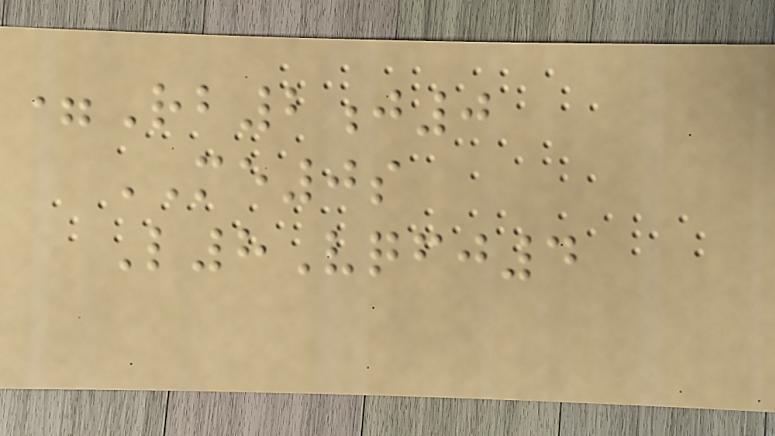=Rb2j0
ME0s
L8Vqfj4
